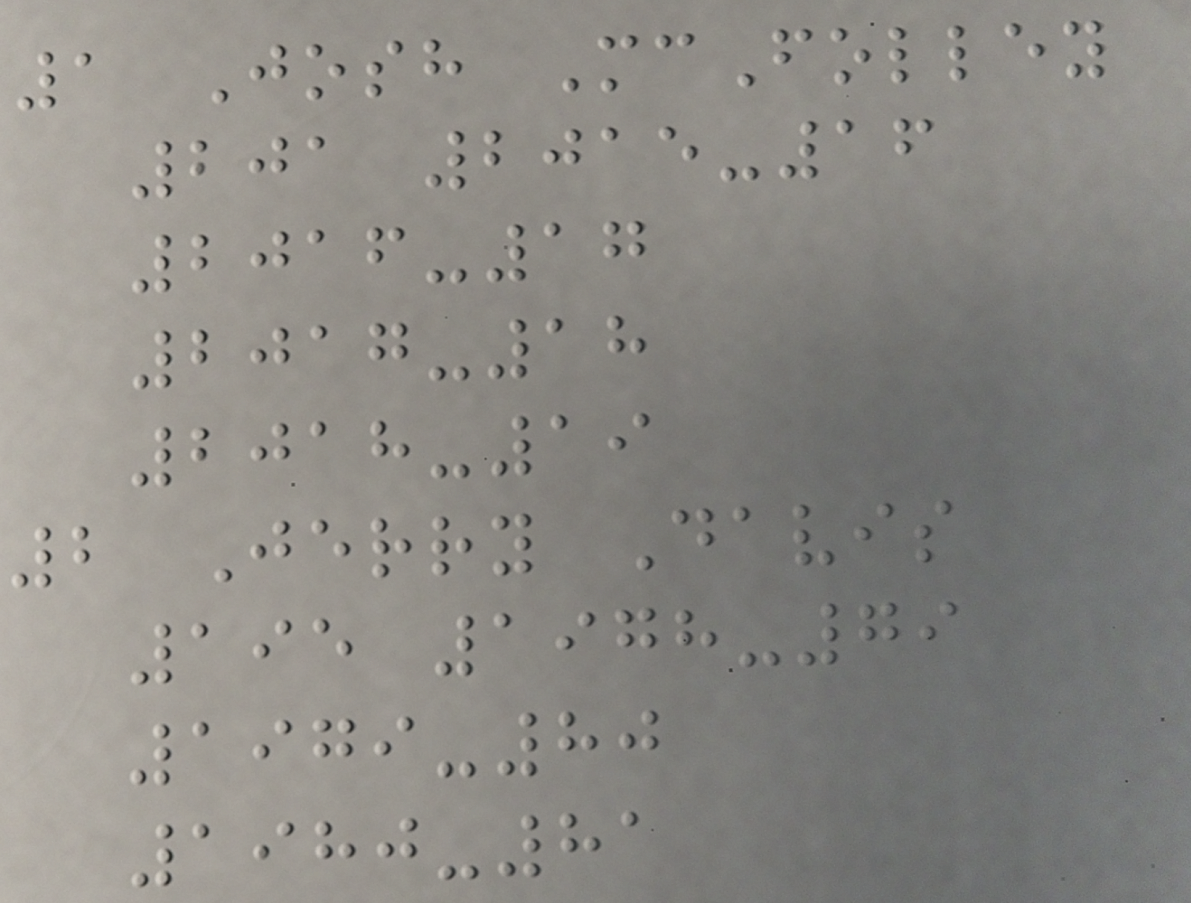1 Josh McFolley
201 2015-16
2016-17
2017-18
2018-19
2 Jerry Davis
195 1978-79
1979-80
1980-81
